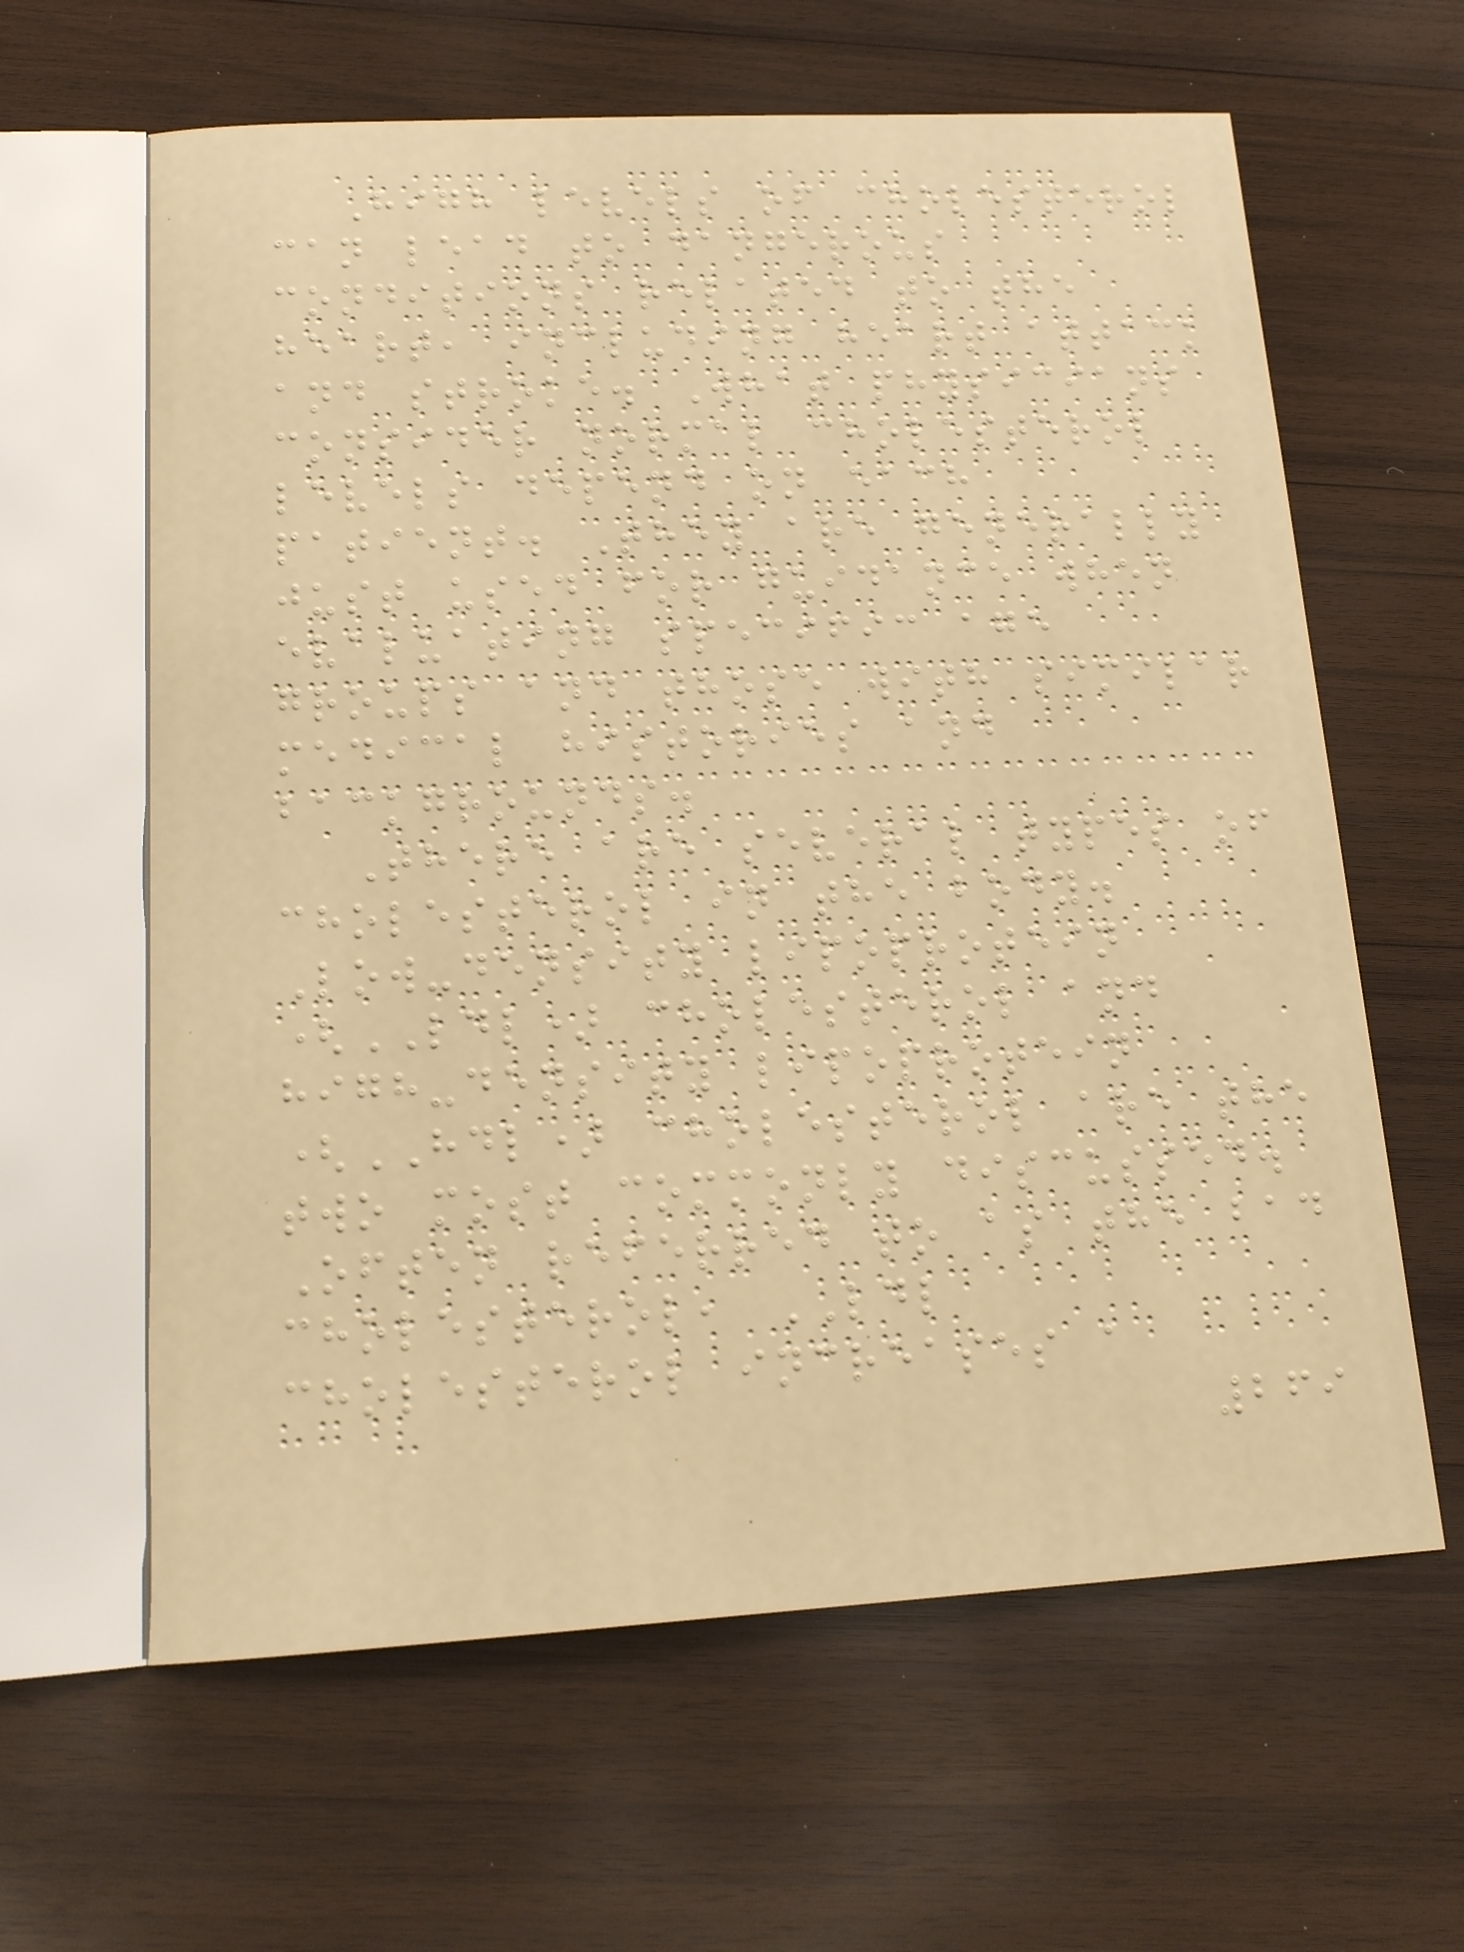High levels of cholesterol
can lead to dangerous
conditions related to the
heart, including heart attack
and stroke. What physicians
consider normal cholesterol
levels depend on each
patient. They are generally
just used for guidance when
evaluating specific age
groups and those with similar
medical histories and
backgrounds.
There are several types of
cholesterol in the body.
Low-density lipoprotein
(LDL) cholesterol and
high-density lipoprotein
(HDL) cholesterol are the
two most commonly discussed.
Often referred to as the bad
cholesterol, LDL
cholesterol increases a
269
